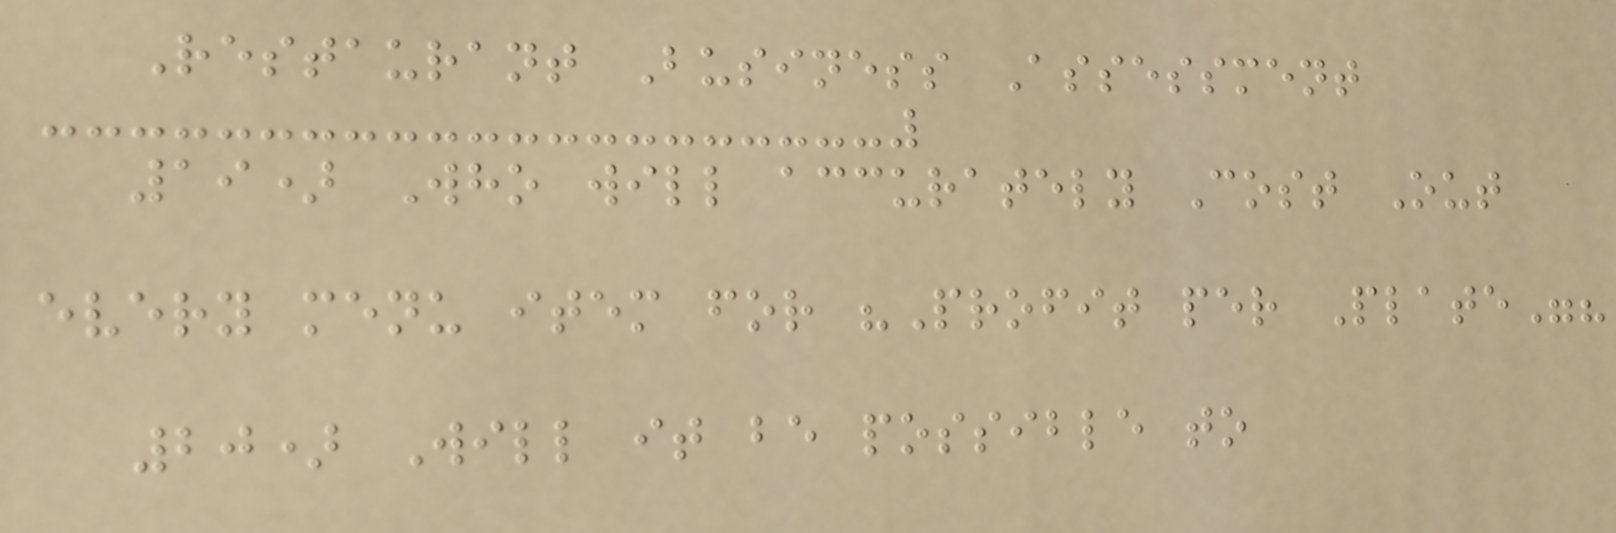Restaurant Business Assessment
19) Who will accurately Cost Out
every menu item for "Profit per Plate"?
20) Will it be possible to
